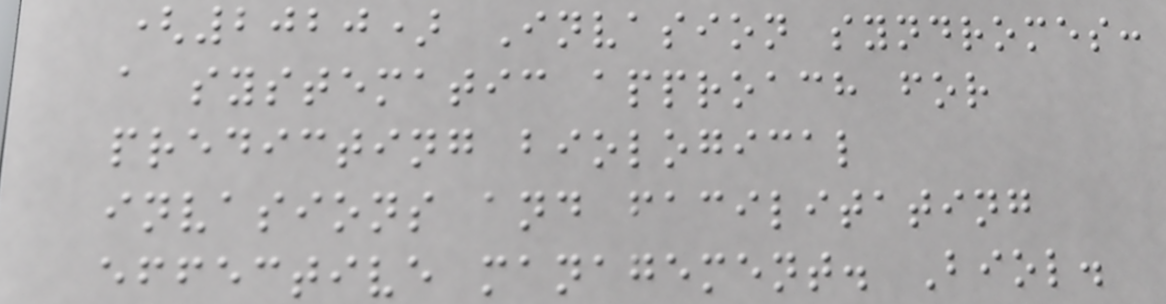(2020) Invasion syndromes:
a systematic approach for
predicting biological
invasions and facilitating
effective management. Biol.
